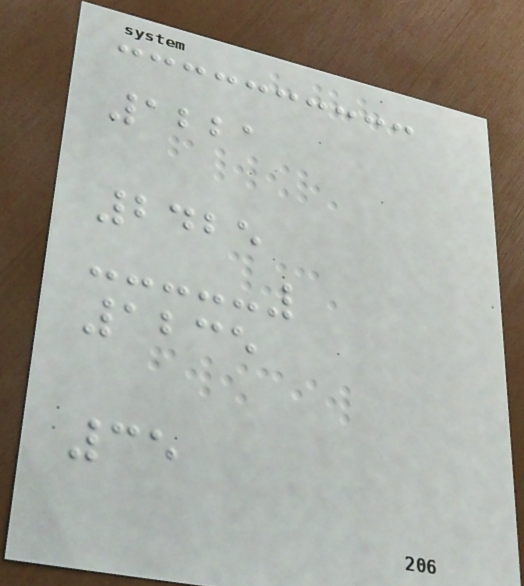1221
2425
1235
35
